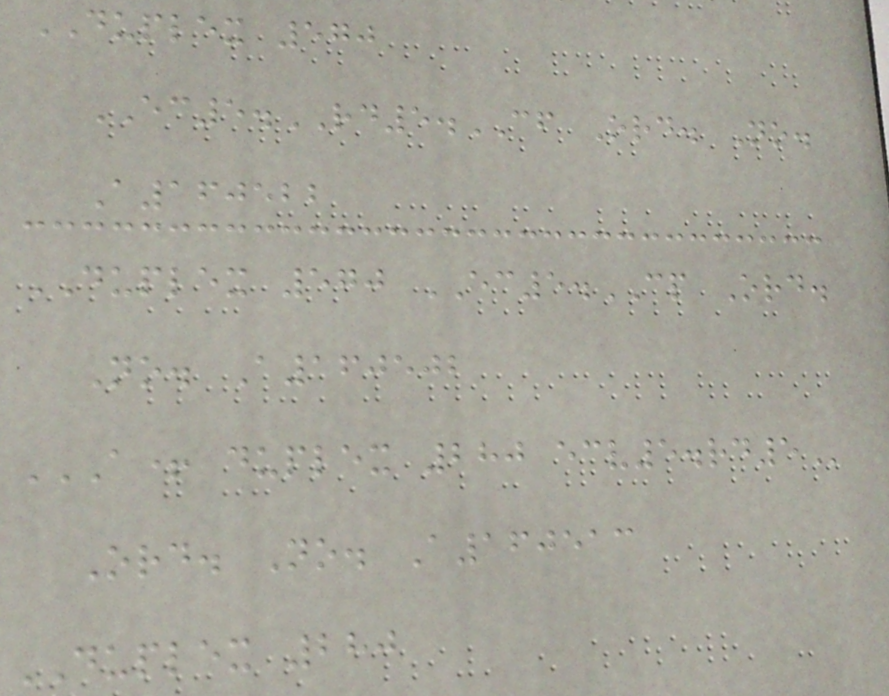DUPLEX 570
EC5.RD5.CF Ord. No.
A160522
DUPLEX 570 EC5.CP Ord.
No. A160502
A+ DUPLEX 280 ECV5.RD5
Ord. No. A160513
DUPLEX 280
